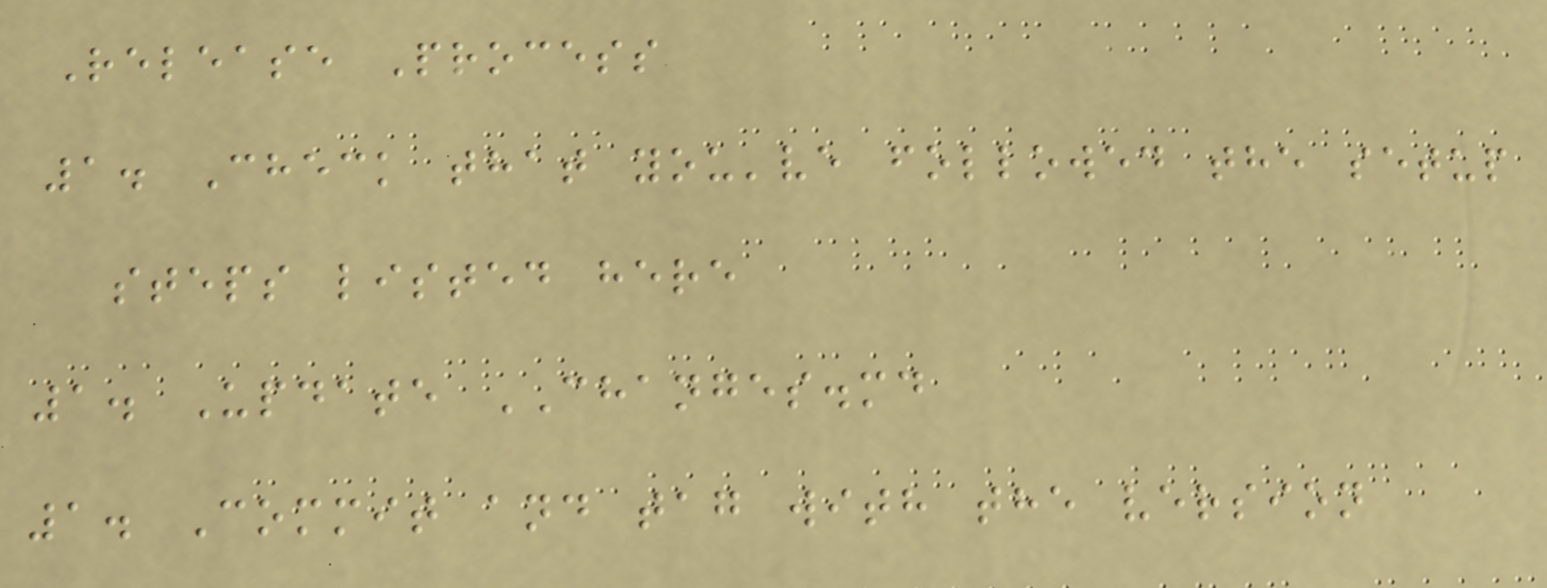Release Process
1. Check that you've followed the setup
steps listed here
1. Update CHANGES.md
1. Commit and tag with the version
